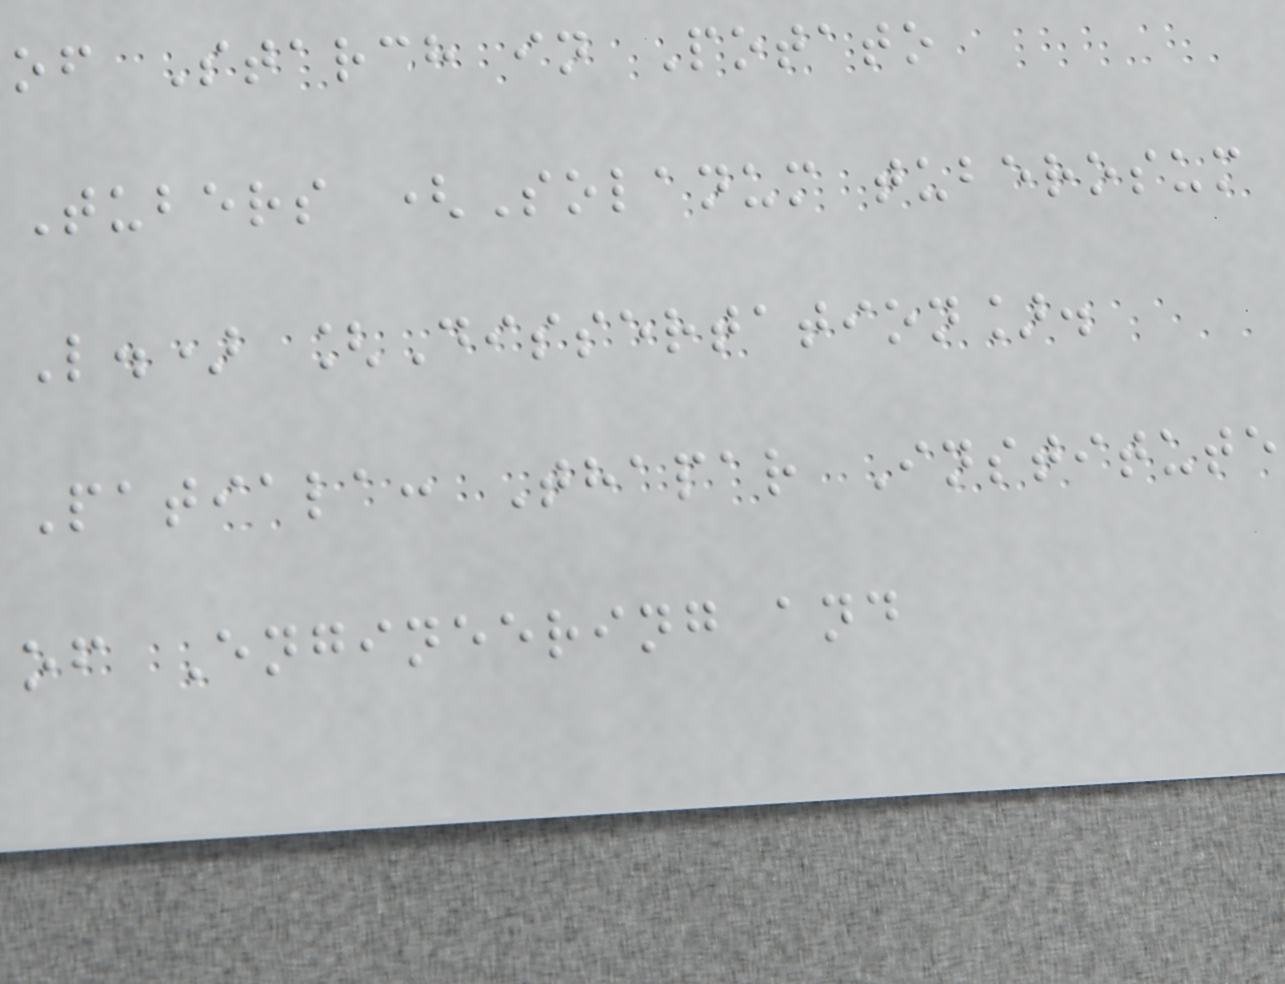of Starch in Potato
Tubers (Solanum tuberosum
L.) [Dissertation].
Patiala: Thapar Institute
of Engineering and
